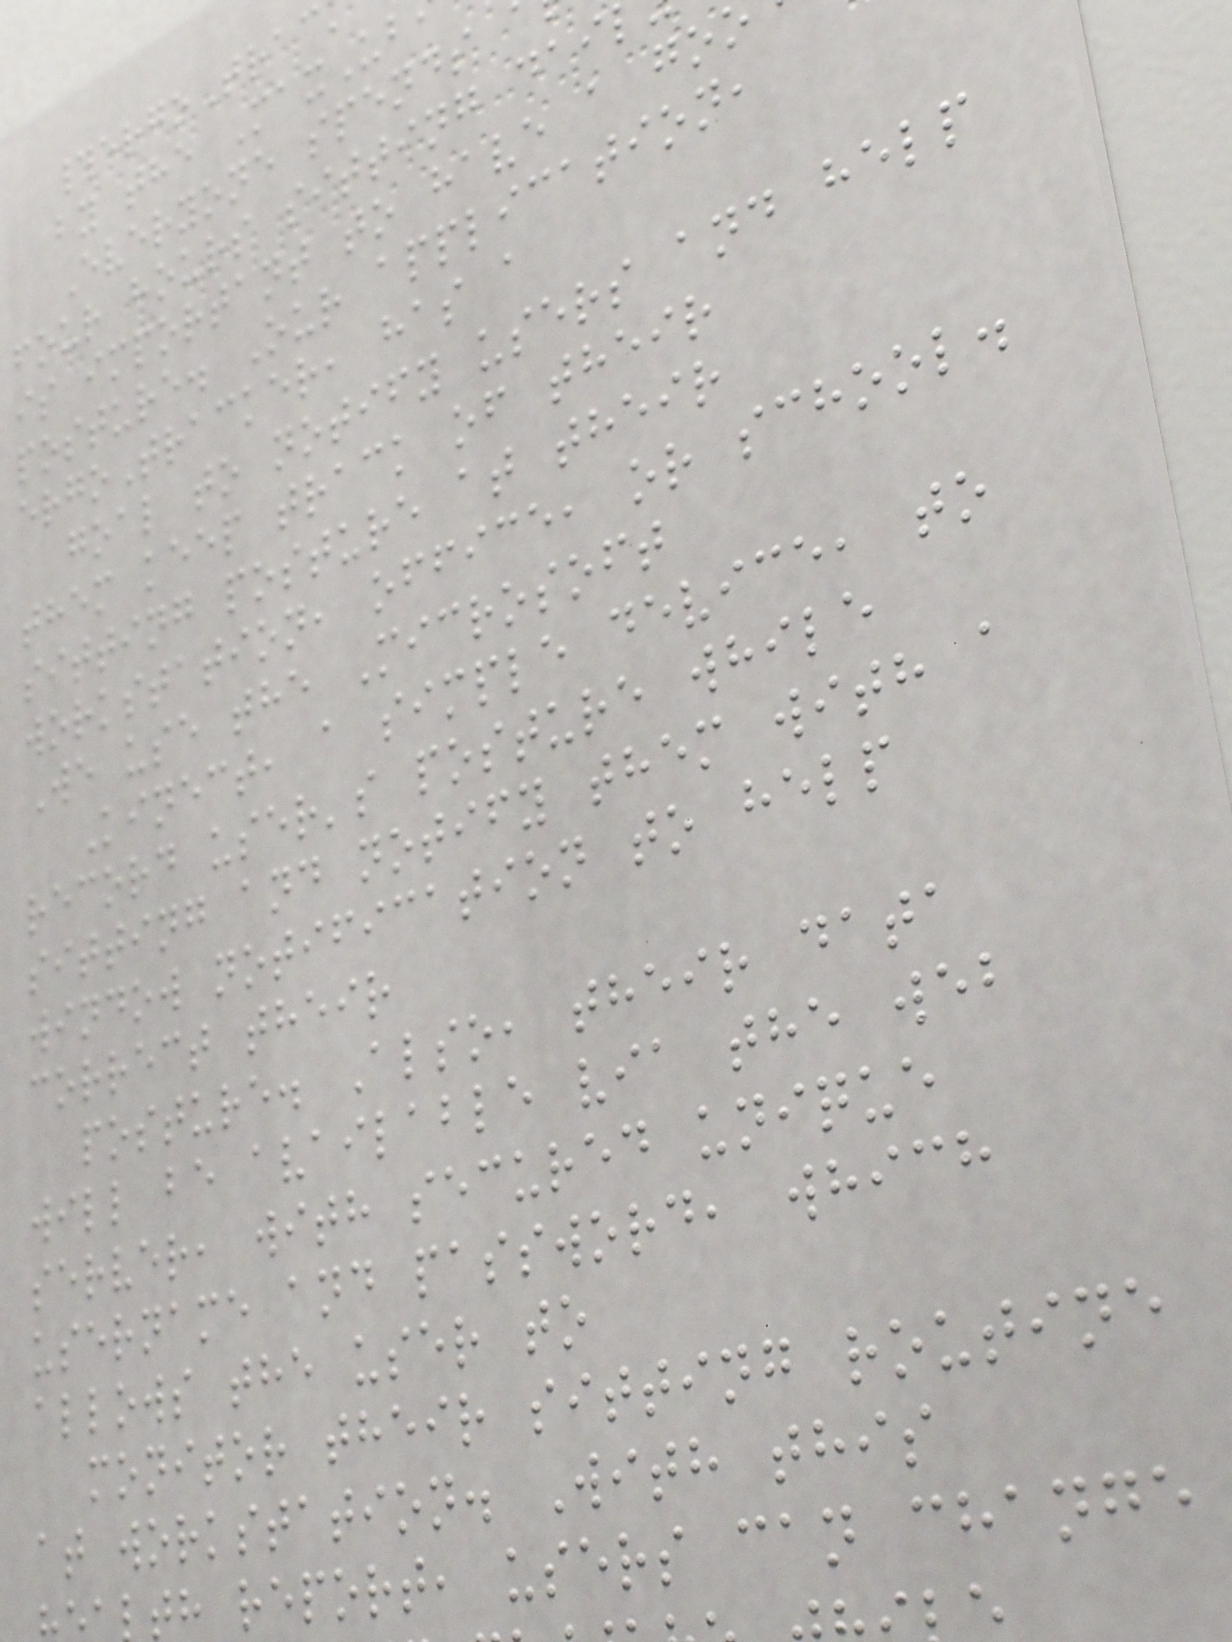#ergoTrac
by the MaxUb
Everyone spends
four hours sitting dai
is important to have a go
posture. Our application,
ergoTracker, has a
goal to notify users and help
them keep track of their
sitting posture at their
workstation, office, or school.
We use the Microsoft
Kinect, a simple device, to
record user's posture while
sitting and notify them with a
window notification to help
correct their
posture. Also, their data
will be available via the web
server, with secured unique
username and password, which
allows the user to
monitor their sitting routine
at workstation. With this
th report, users can change
